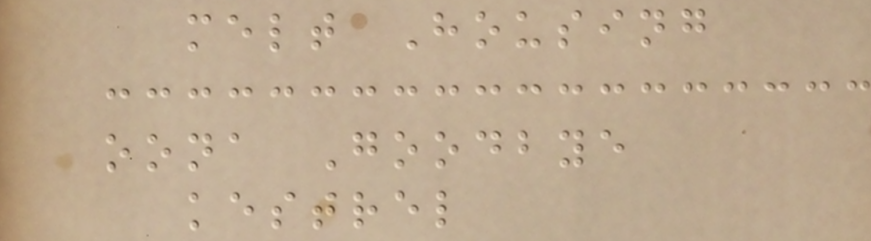melt Housing
oona Goodbye
kestrel
